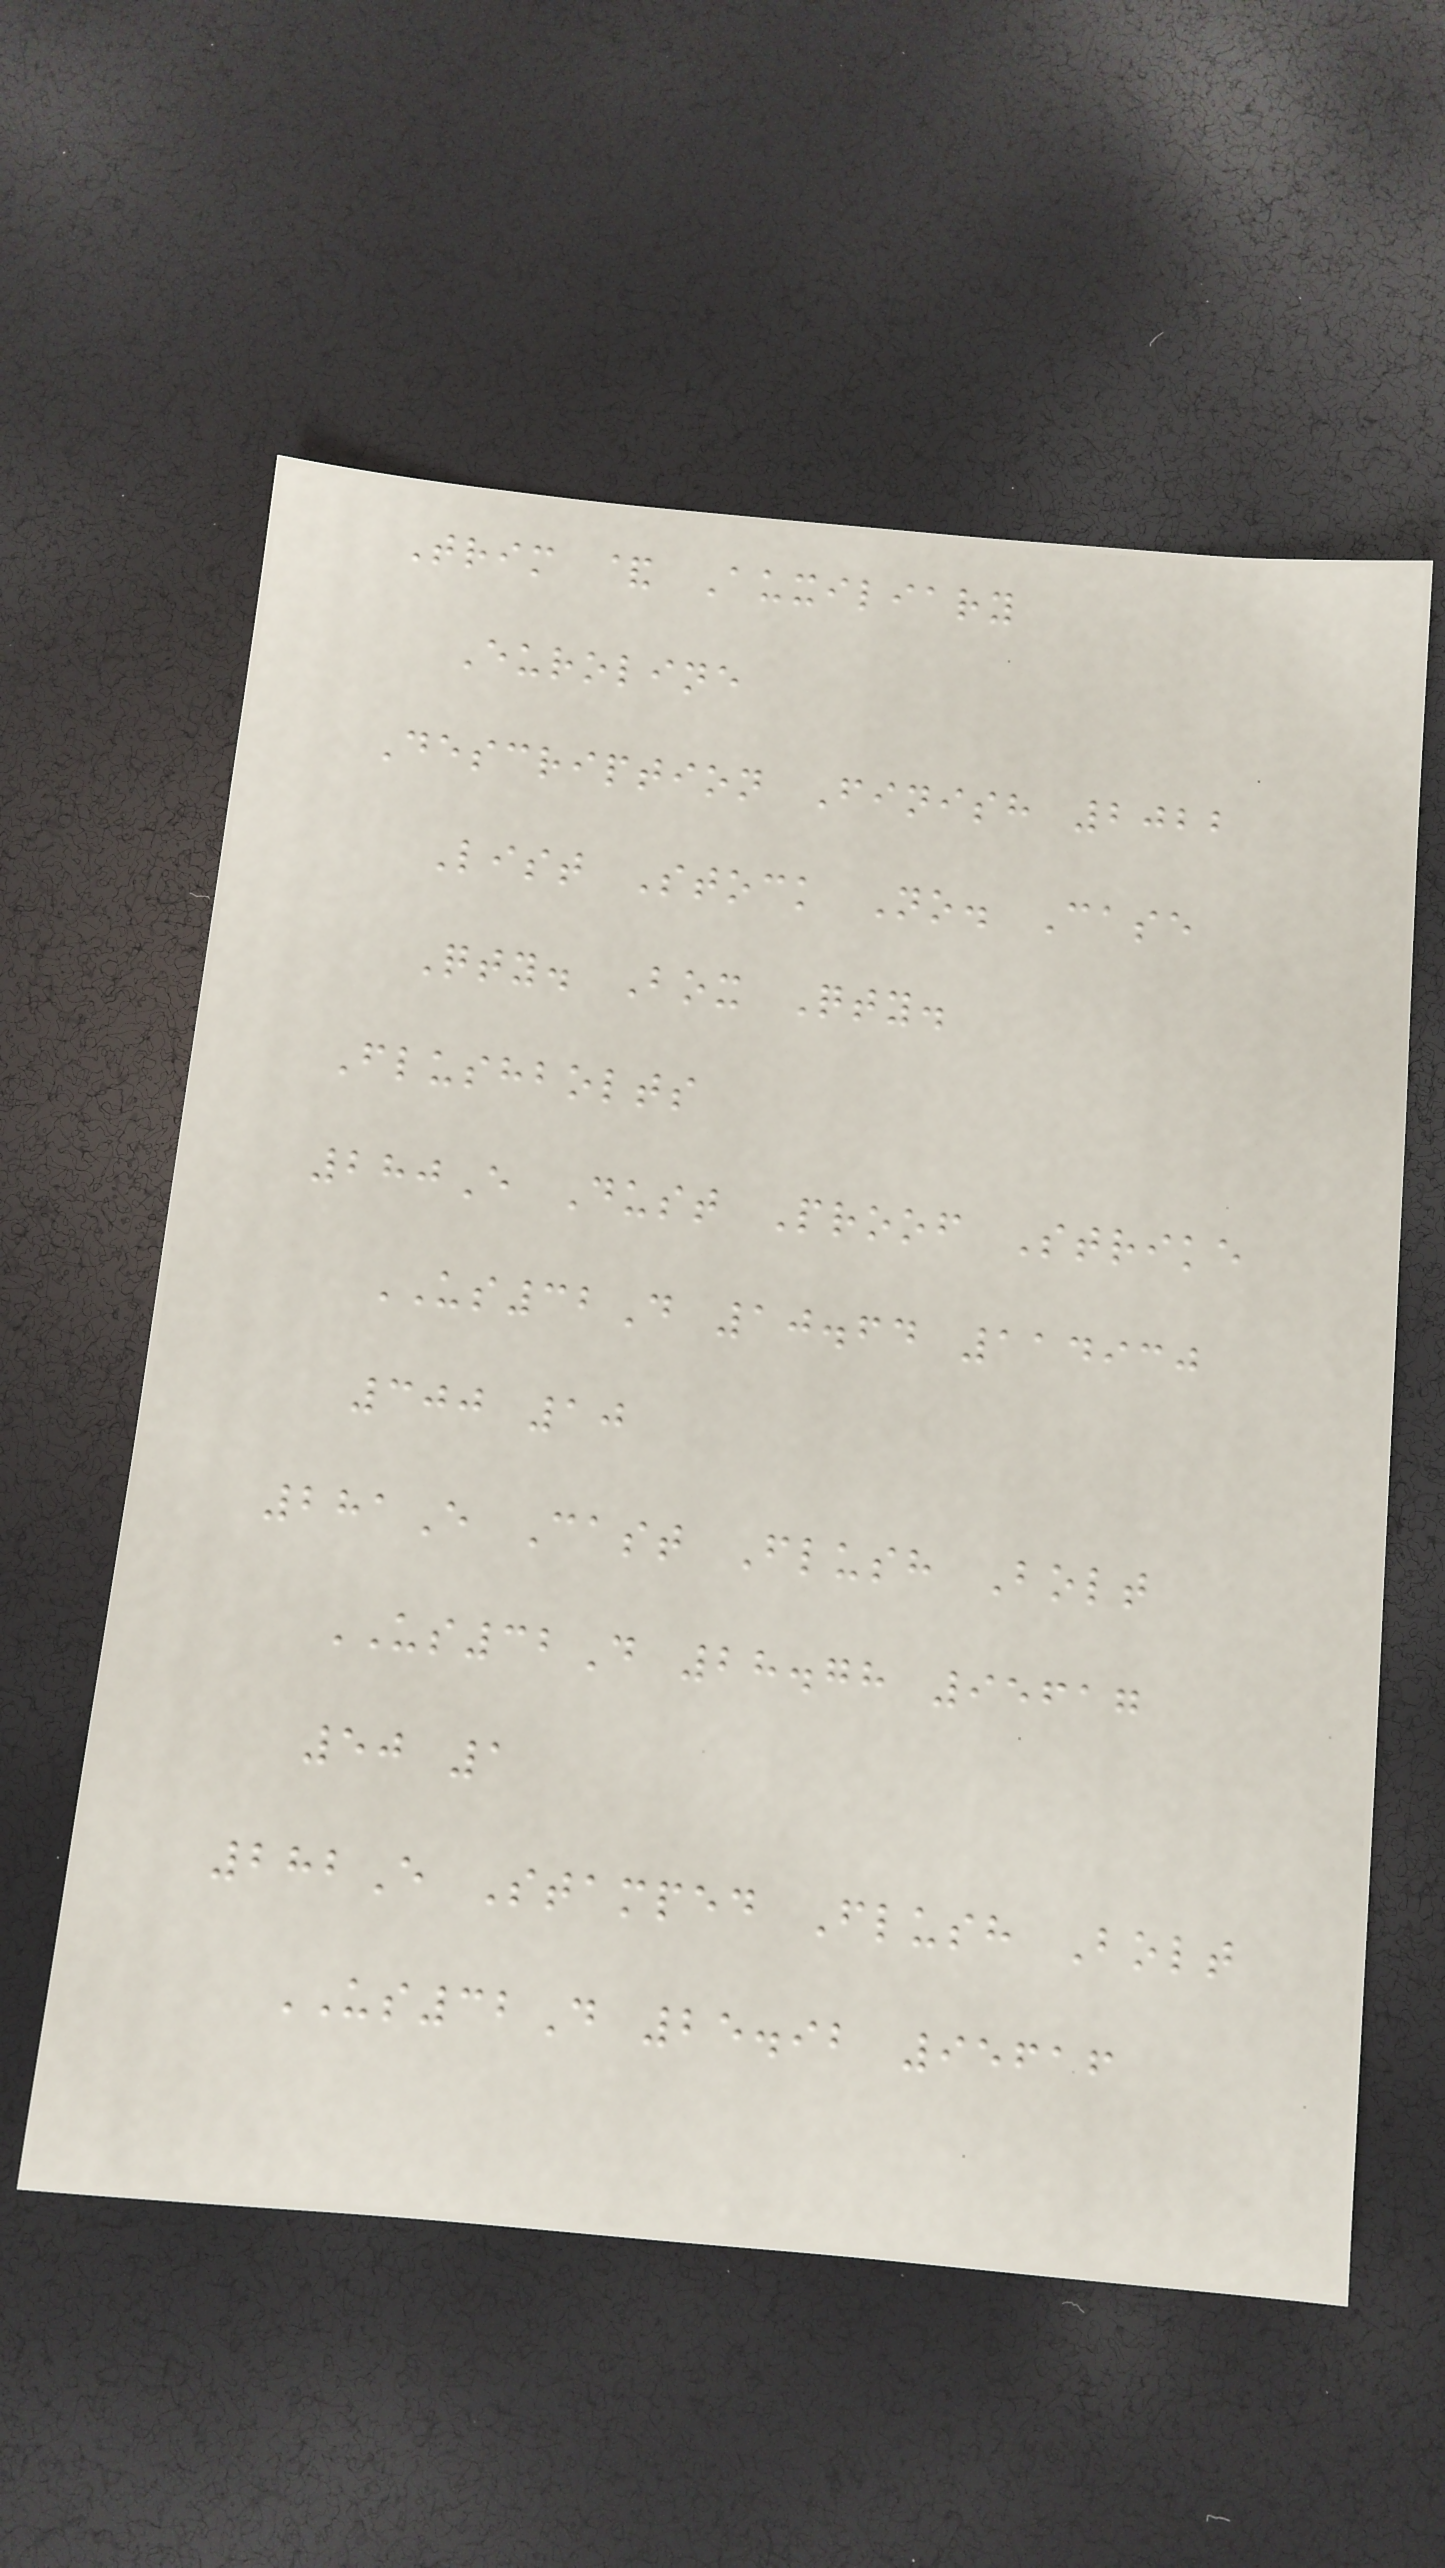Trim & Auxiliary
Euroline
Description Finish 2022
List Stock No. Case
Qty. Box Qty.
Flushbolts
280E Dust Proof Strike
US32D 10.64 114930
300 10
281E Cast Flush Bolt
US32D 28.78 95617
50 1
282E Stamped Flush Bolt
US32D 25.92 95616
